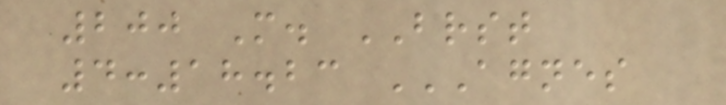200 M. BRST
4:18.23 AGNES
